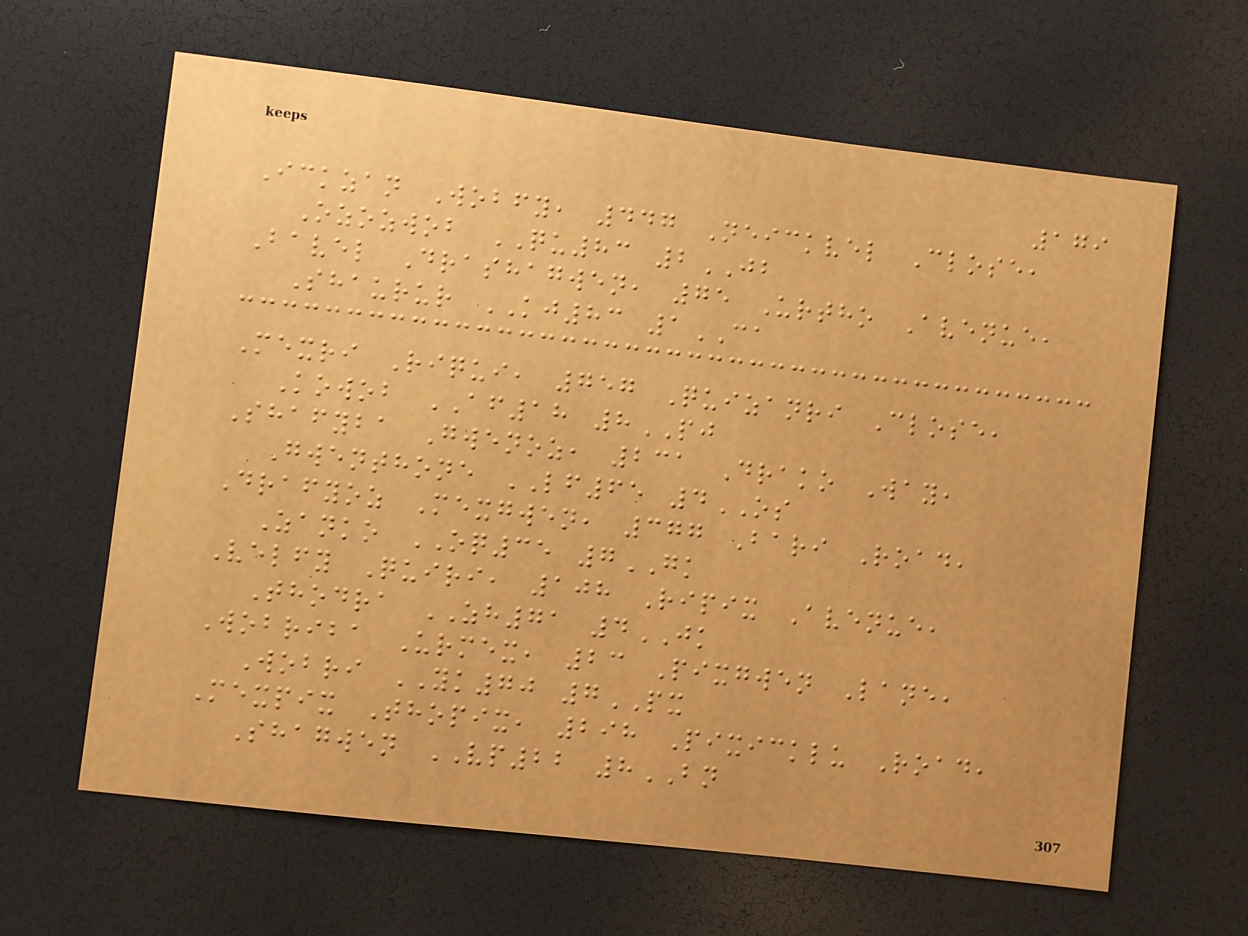179
Ickzan Wobfy, 447 Neickvel Close,
Ozozwob QU83 2JB
Bavel Drashagwen, 75 Urtho Avenue,
Shaurur KJ83 1CA
Mexri Riqui, 757 Quizanri Close,
Kowob AF18 8PJ
Shafyba Gwenoz, 231 Drako Way,
Gwenthone LF65 4OS
Drafyoz Mexgwen, 377 Bari Road,
Zanko OQ35 7GK
Velfy Quiri, 108 Ripix Avenue,
Thodra ZH71 4JK
Wobriba Urmex, 23 Pixgwen Lane,
Wobri YK70 7PX
Mexpix Thopix, 298 Pixicklu Road,
Shagwen VP22 8BN
